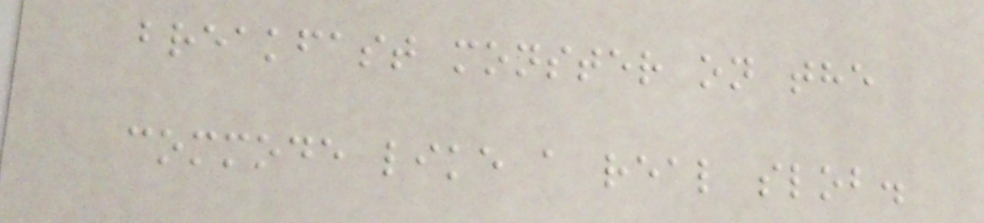breakfast monster on the
commode like a real slob.
